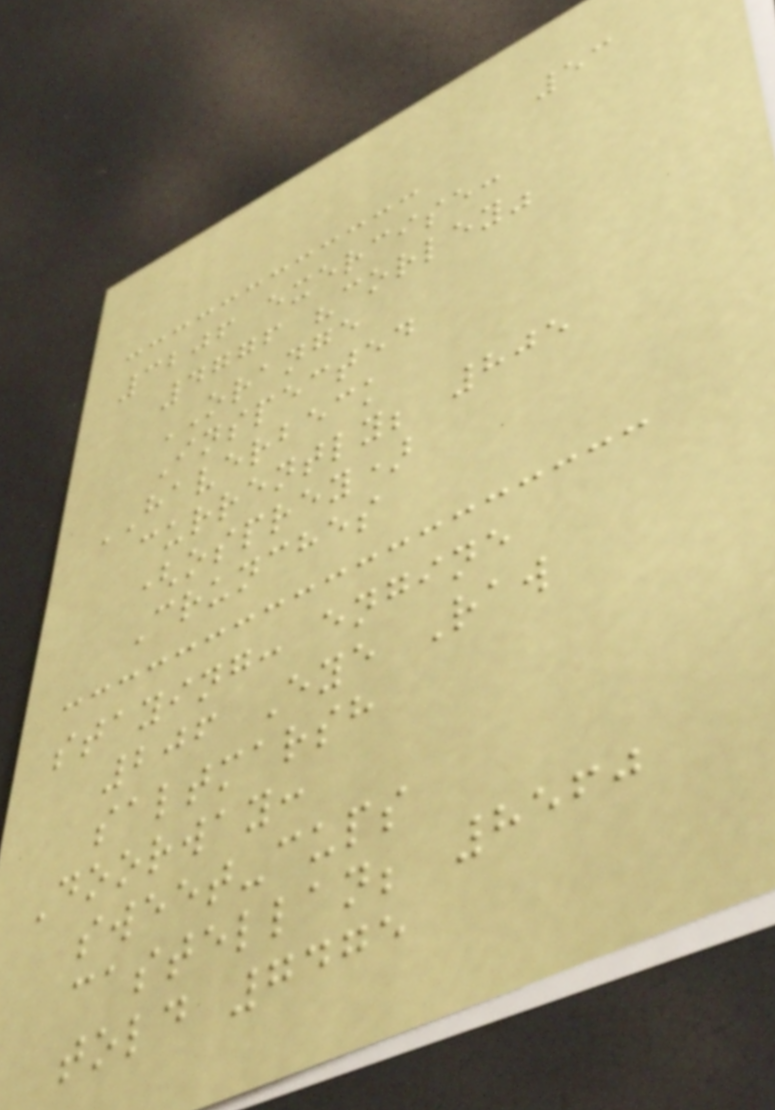53
3206 exercise:
4776 "corley"
ORANGE
Inspected
HAVERBECK
currently; 805
(osprey)
Crunches
staying: engine
206 Eye Raw
saltmarsh
Doorway:
sweet-cups
castellan; 8560
told 7475
